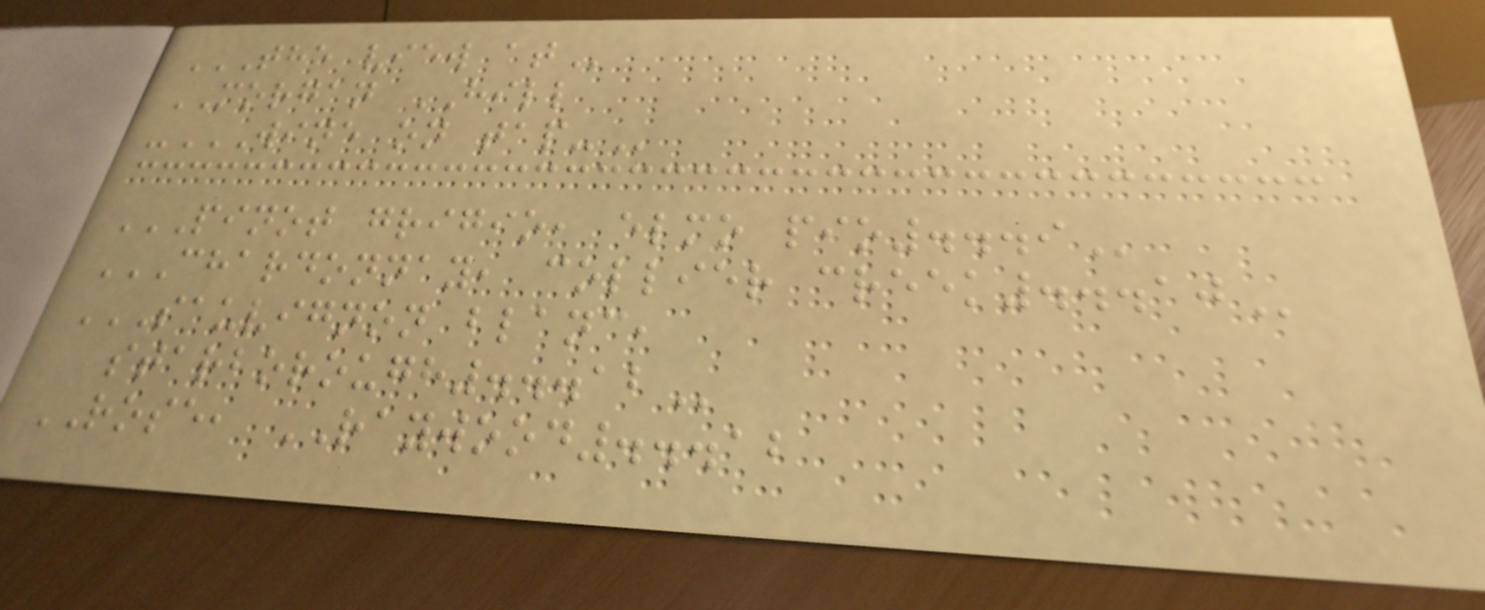THE VIEW AT
MORGAN HILL
-WINE ON TAP-
PINOT GRIGIO, ELMO PIO...9
CHARDONNAY, COLLIER CREEK...10
SAUVIGNON BLANC,
STARBOROUGH...12
ROSE, RAYWOOD...12
